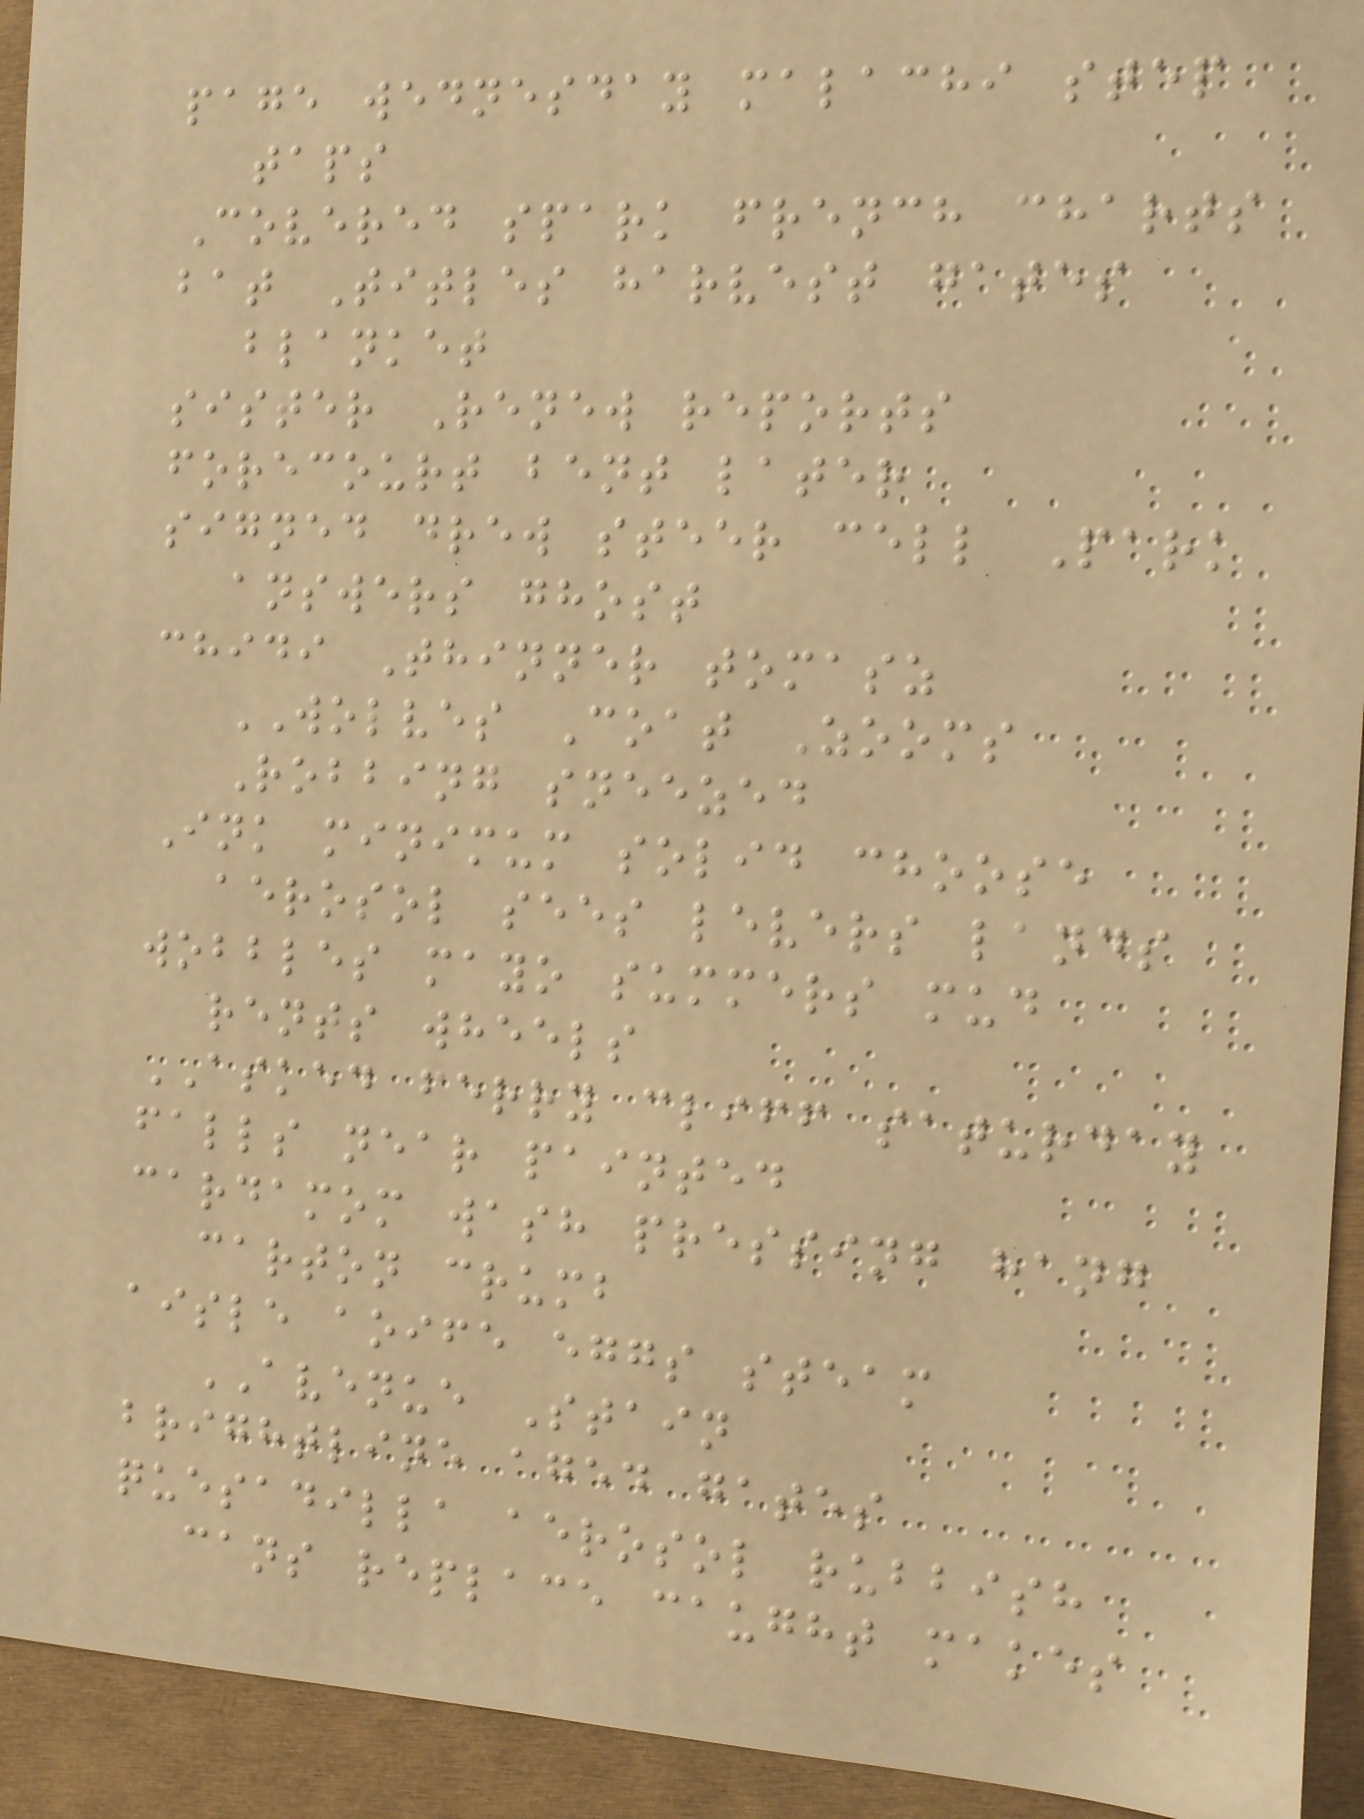page wednesday malachi step
taps
Covered spark french charts
bat Titles harvest gates
blanket
sister Renew reports
forecourt bent later
signed drew steer cell Park
answers ghost
chidi Thinner tomasz
WOLVES Coat Zooms
Robbing sneezed
Ink minimum solid choose
aerosol sees levers lands
wobbles mayo summers mud
rents wheels
ASKED ferry cliff saturday
falls near painted
cardamom wash pressing hang
carton crumb
aisle aoife eggs steam
AVENUE Stain
brightline aged gates
quesadilla aerosol rubbish
cans replace caught makes
